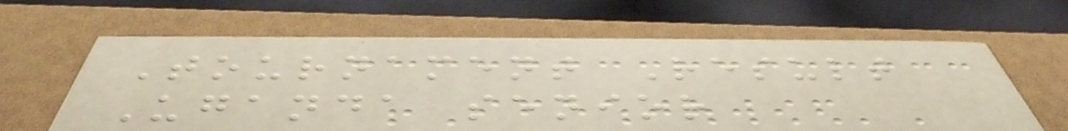Tournament Result
Uganda senior
